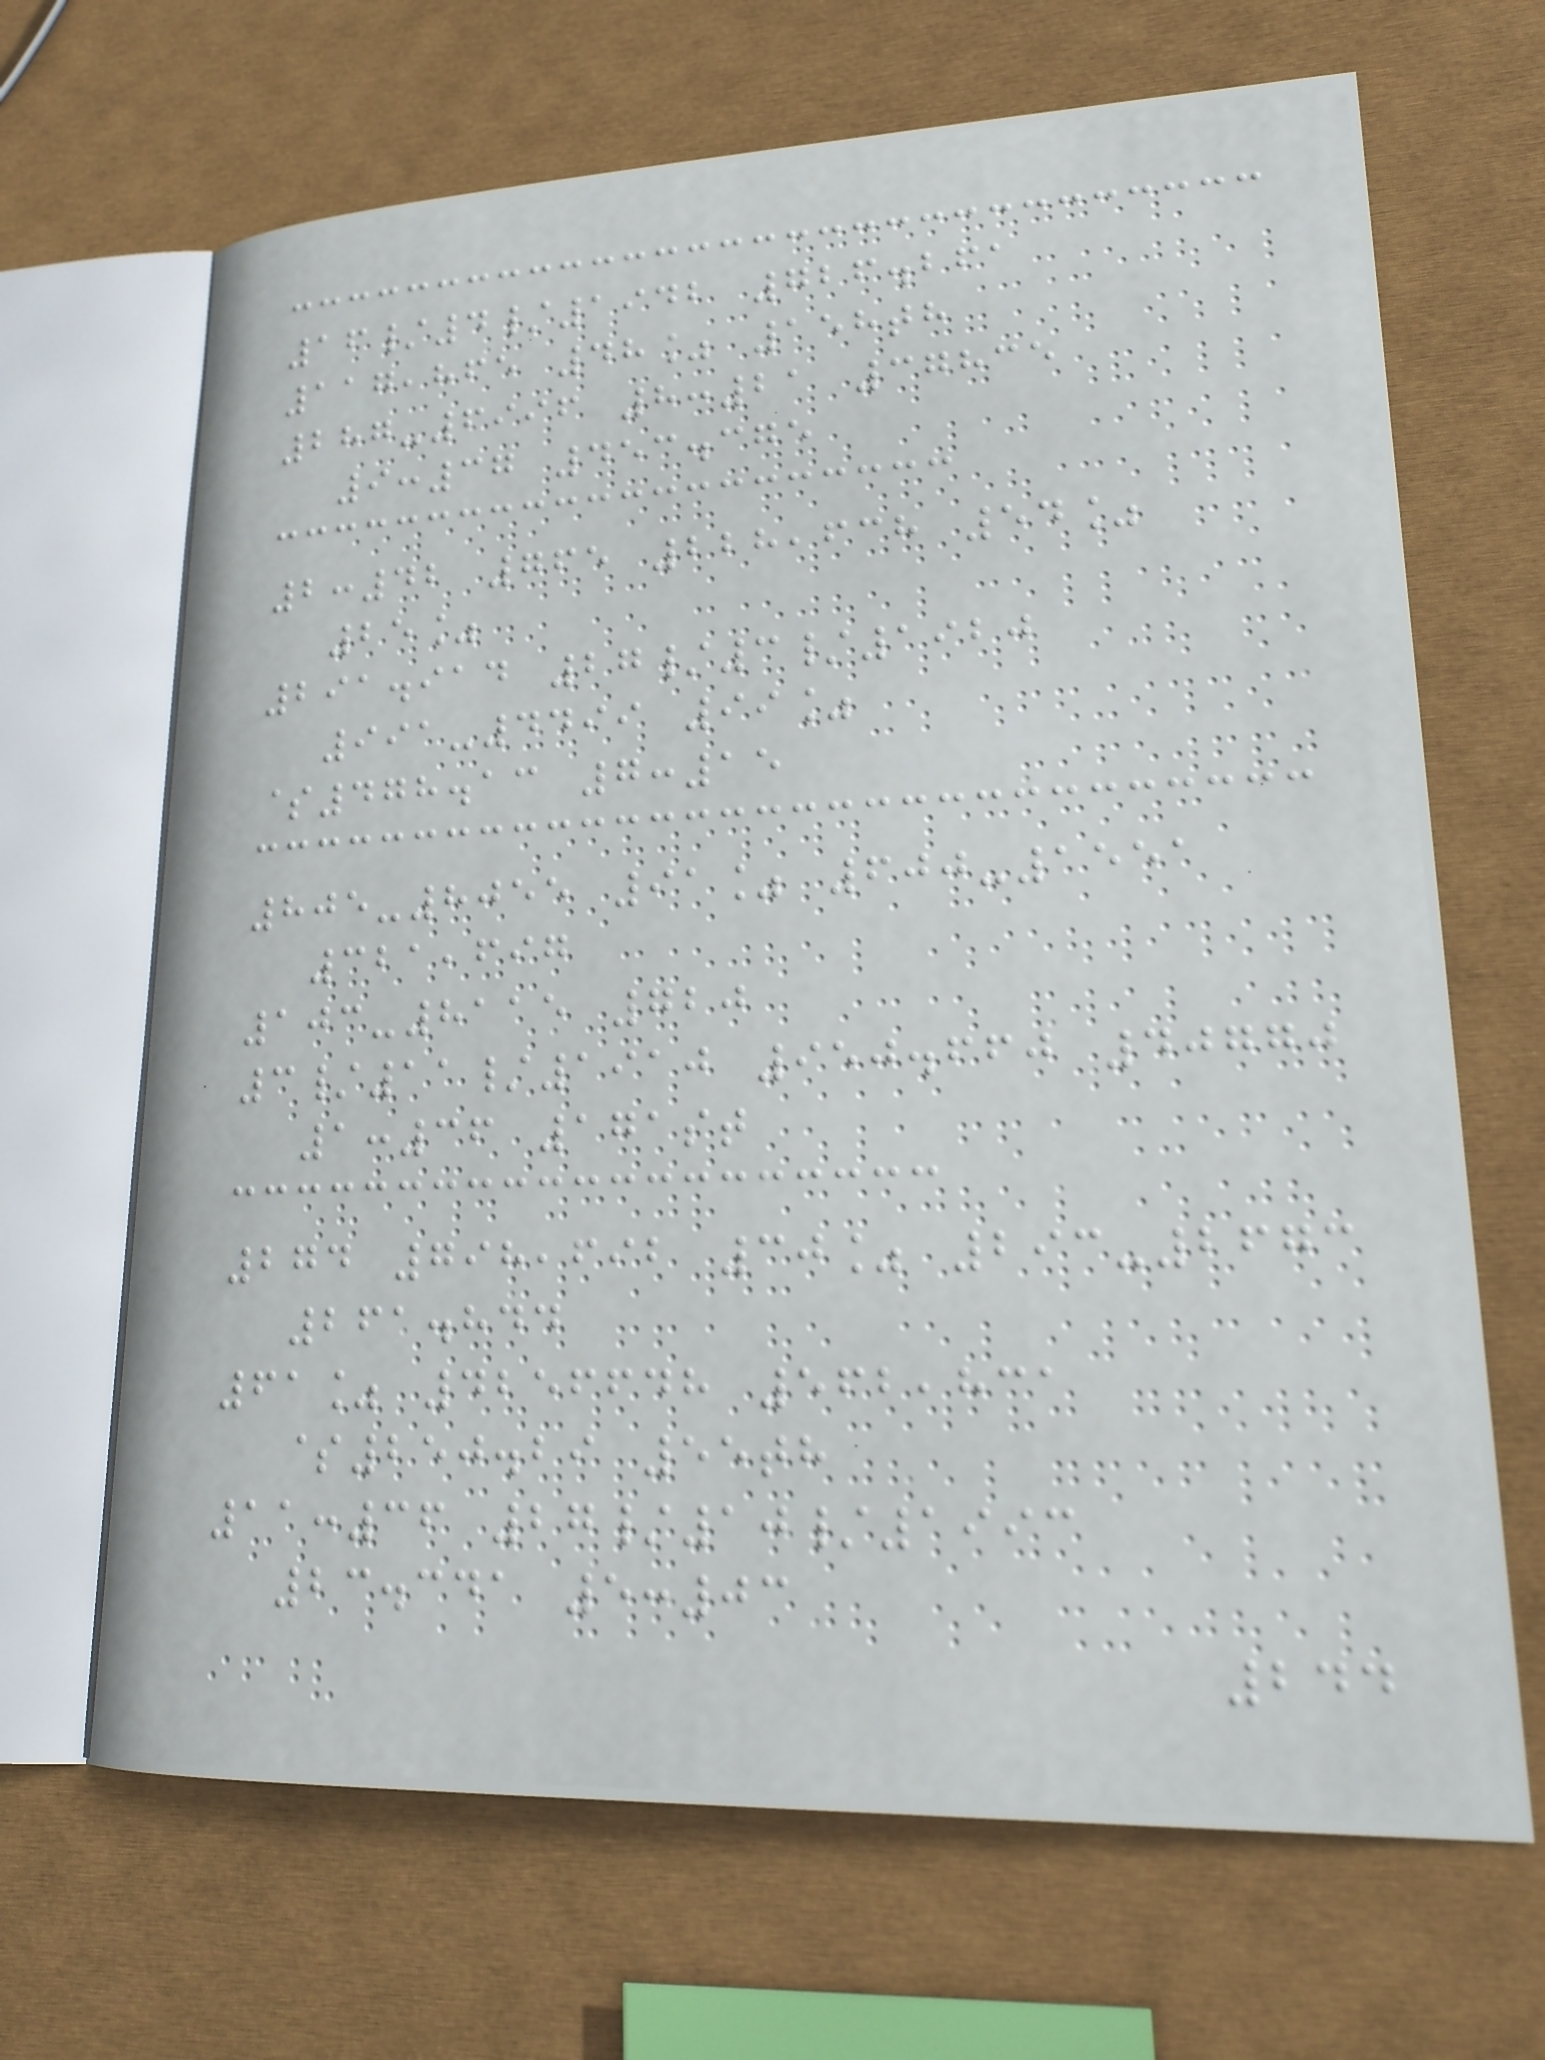16/4/1942 726.261
117,865 48% 158th
287-6996 8:21 37835
9:37 453.375
2:42 765 228,638 54%
25%
291.914 27/3/1920
991-4499 99%
$478.13 7:15
805-8055 91% 600-1551
321,697
103-8115 720
3/11/1910 950.660 40770
1:36 171st
274 798,692 30% 293-2673
261.844
61% 4256648 562,831
$250.29 55th
11:36 27/10/1993
23.341 5:03
244
